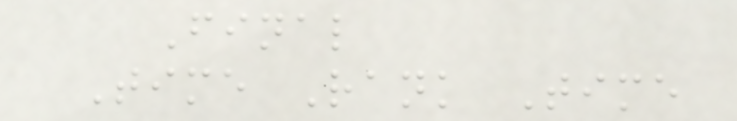Final
Time Rank Time
